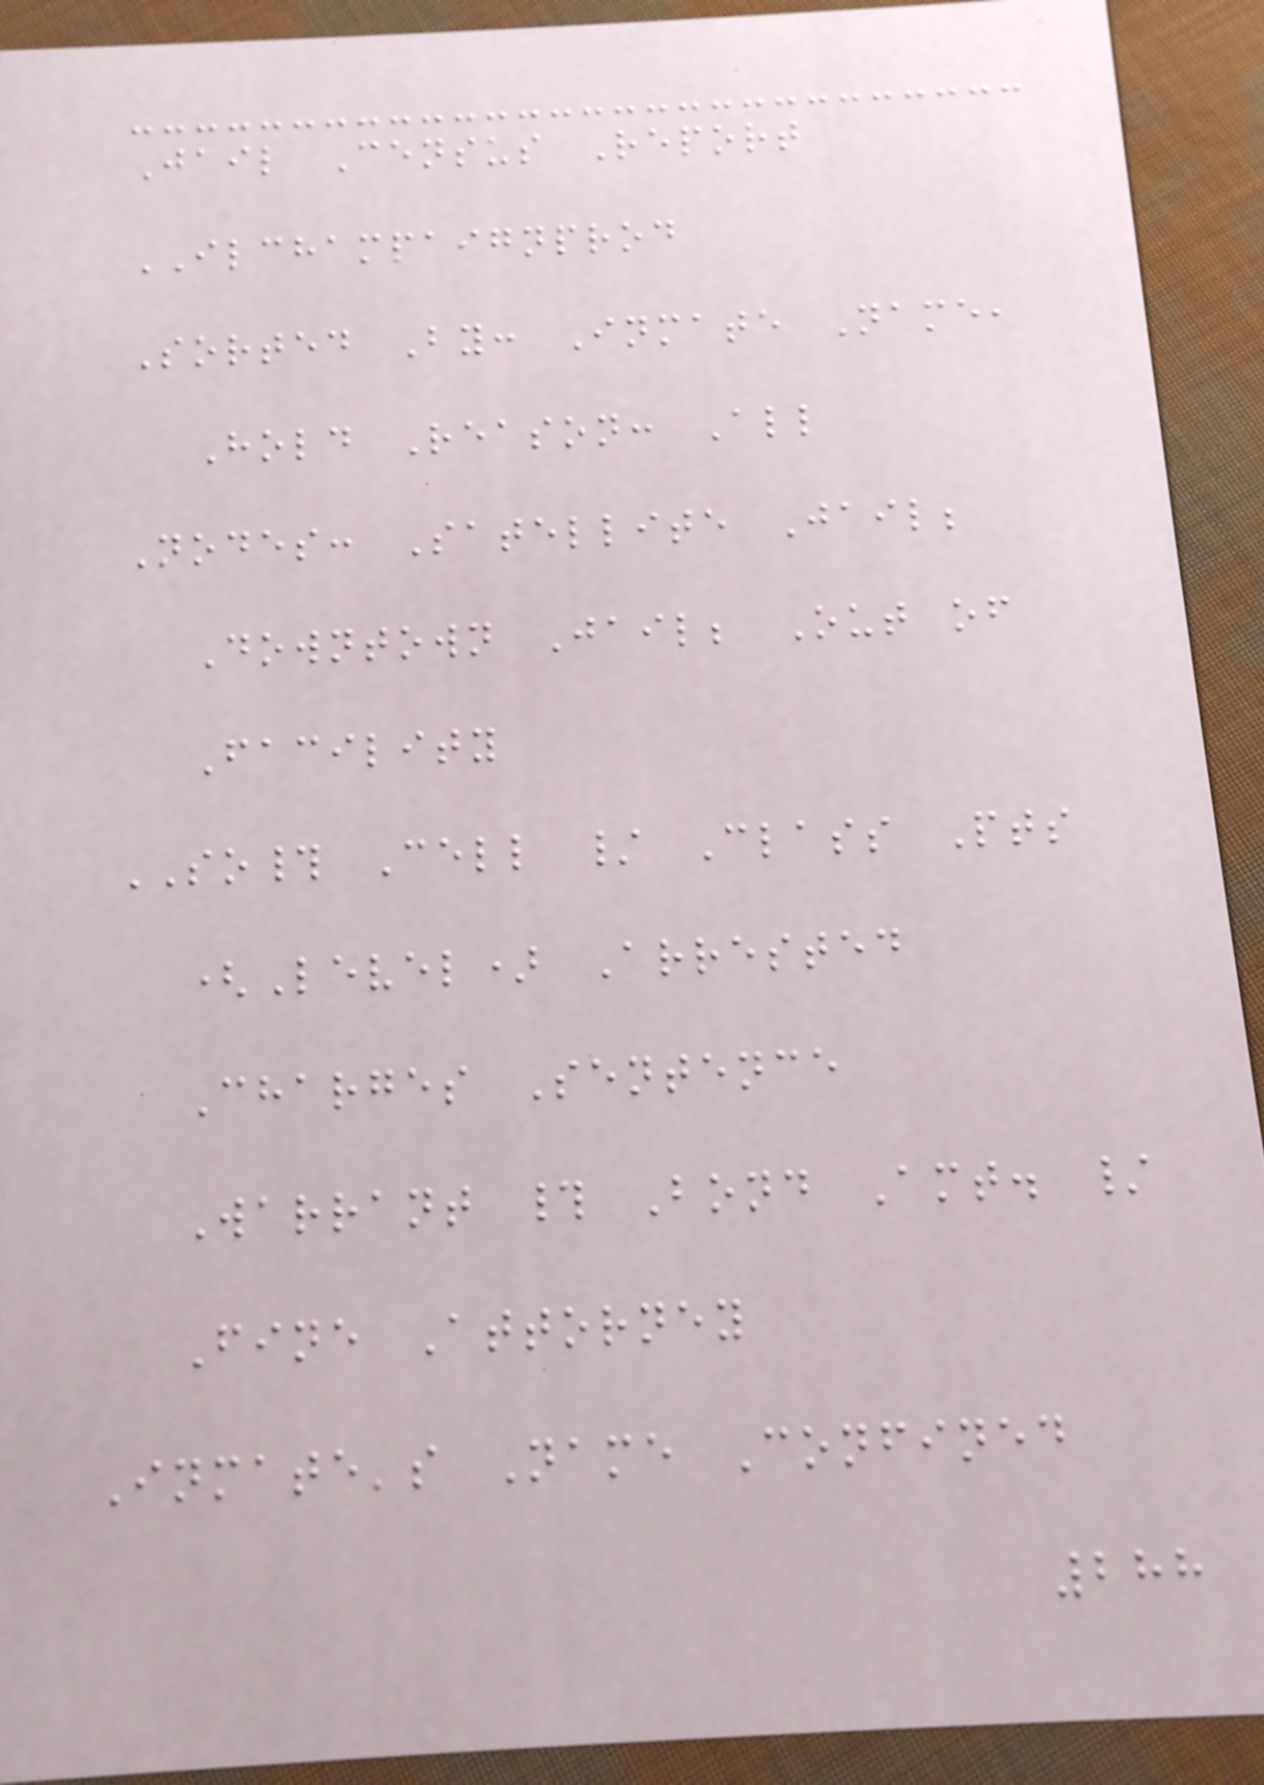Jail Census Report
ILCHAMPAIGNPROD
Sorted By: Inmate Name,
Hold Reason: All
Nodes: Satellite Jail;
Downtown Jail; Out of
Facility
SO# Cell / Class Pts
(Level) Arrested
Charges Sentence
Warrant # Bond Amt. /
Fine Attorney
Inmate's Name Confined
288
